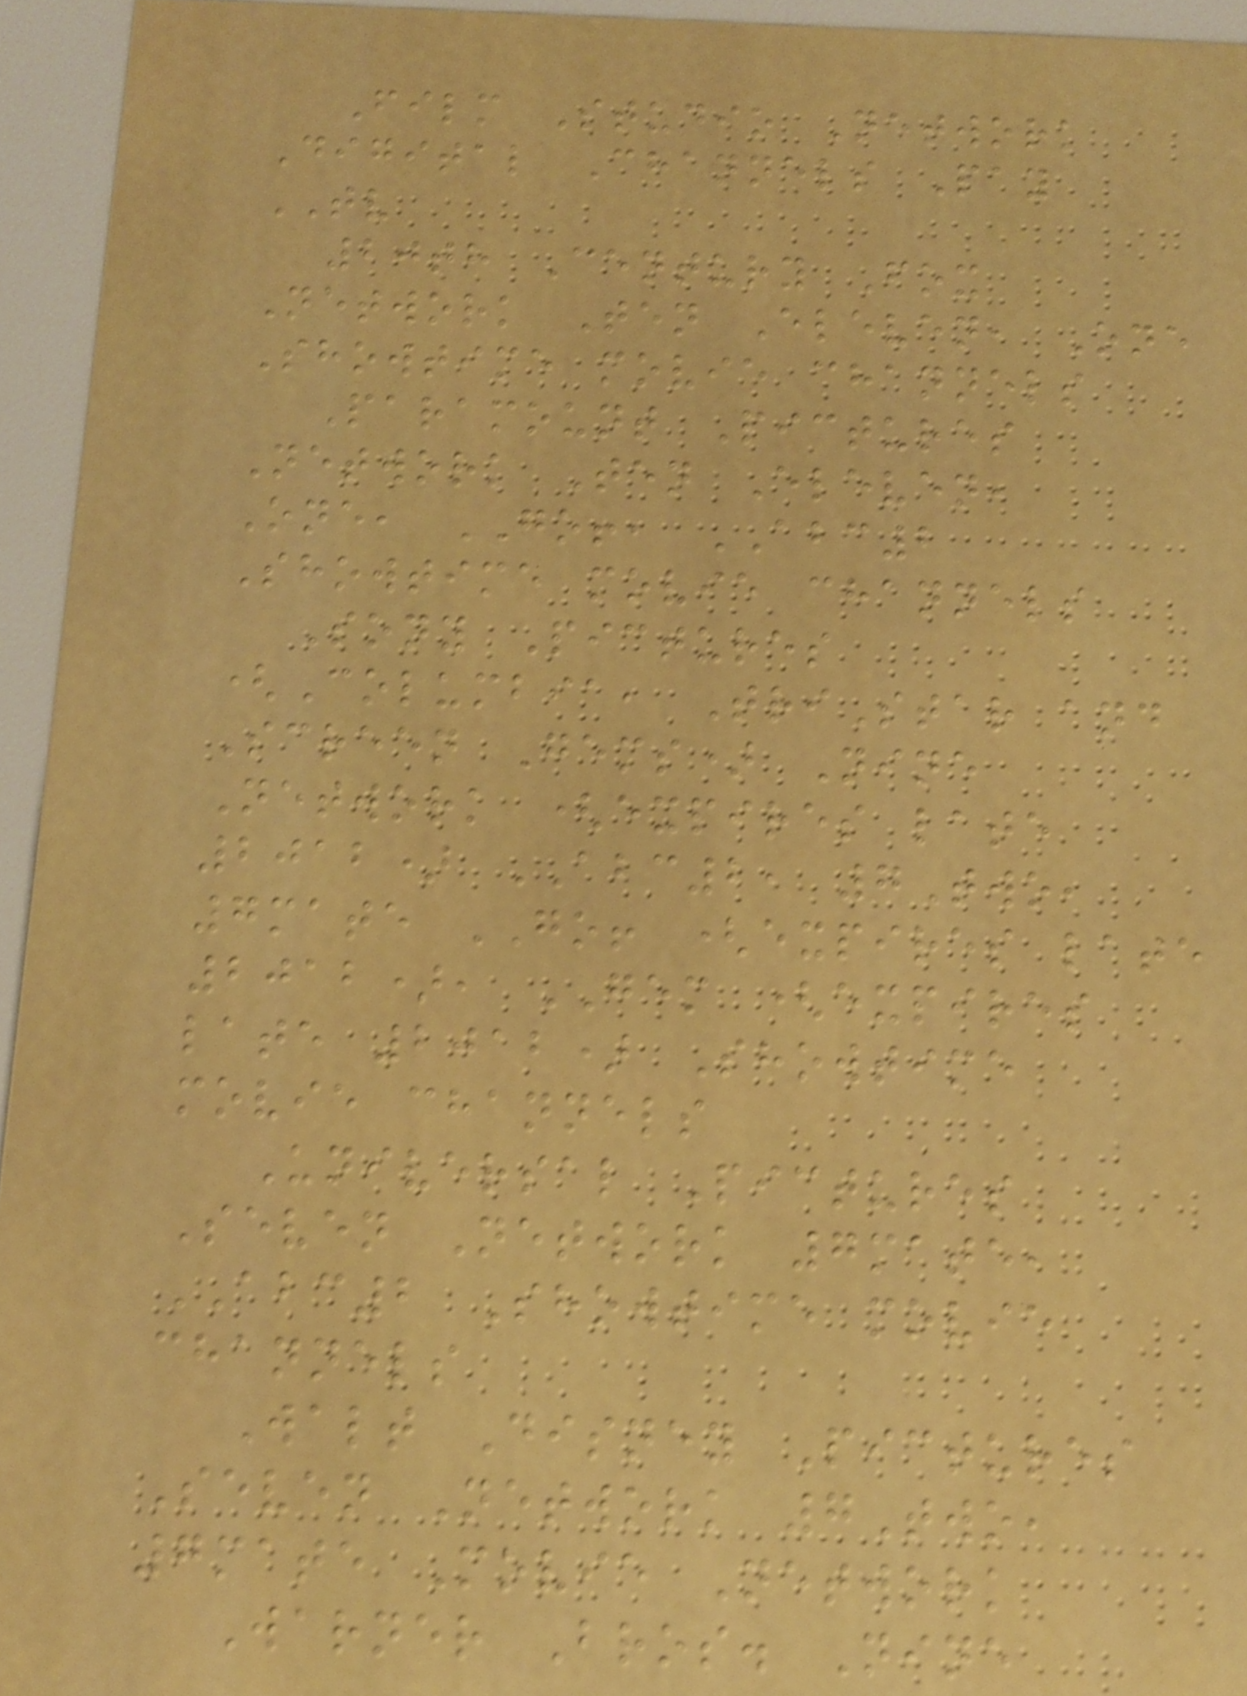Film Studio Network
Digital Channels Pay
TV
20th Century Fox
Network Ten Eleven, One
Showtime movie channels
Paramount Pictures
Network Ten Eleven,
One, GO!, ABC2
Showtime movie channels
Sony Pictures
(Columbia, TriStar and
Screen Gems) Nine
Network (expires late
2012) ABC2, 7Two,
7mate GO! (expires late
2012), GEM (expires
late 2012) Showtime
movie channels
Universal Pictures
Seven Network 7mate,
ABC2 Showtime movie
channels
Walt Disney Pictures
Seven Network 7Two,
7mate Movie Network
Warner Bros. Nine
